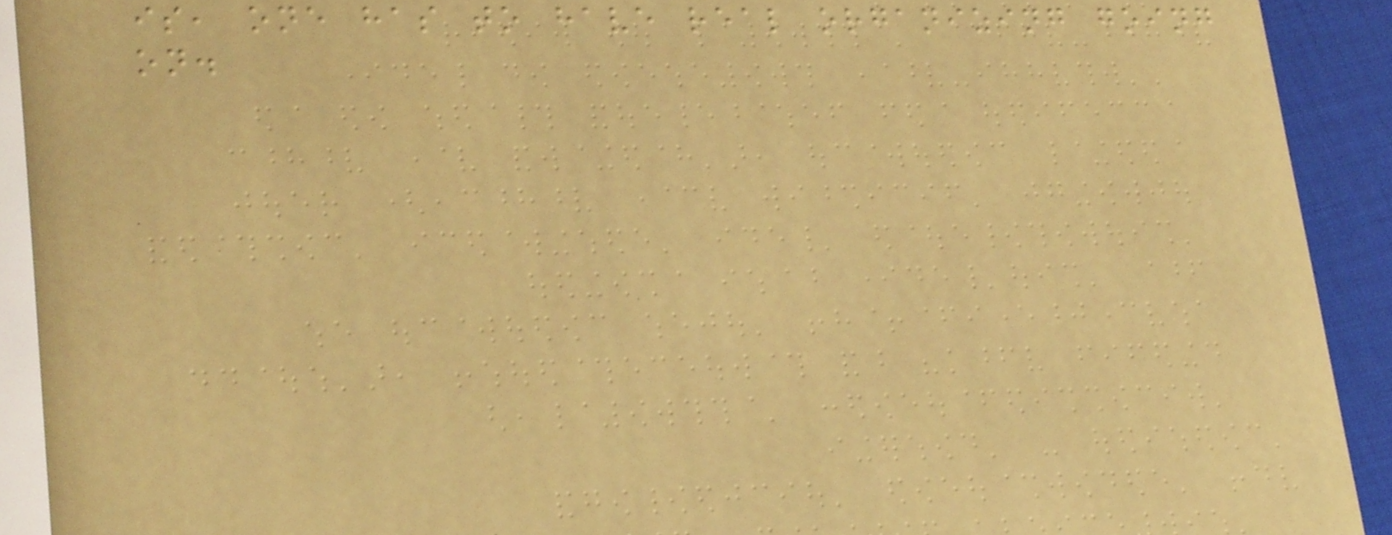is, one has to have real organizing going
on.
